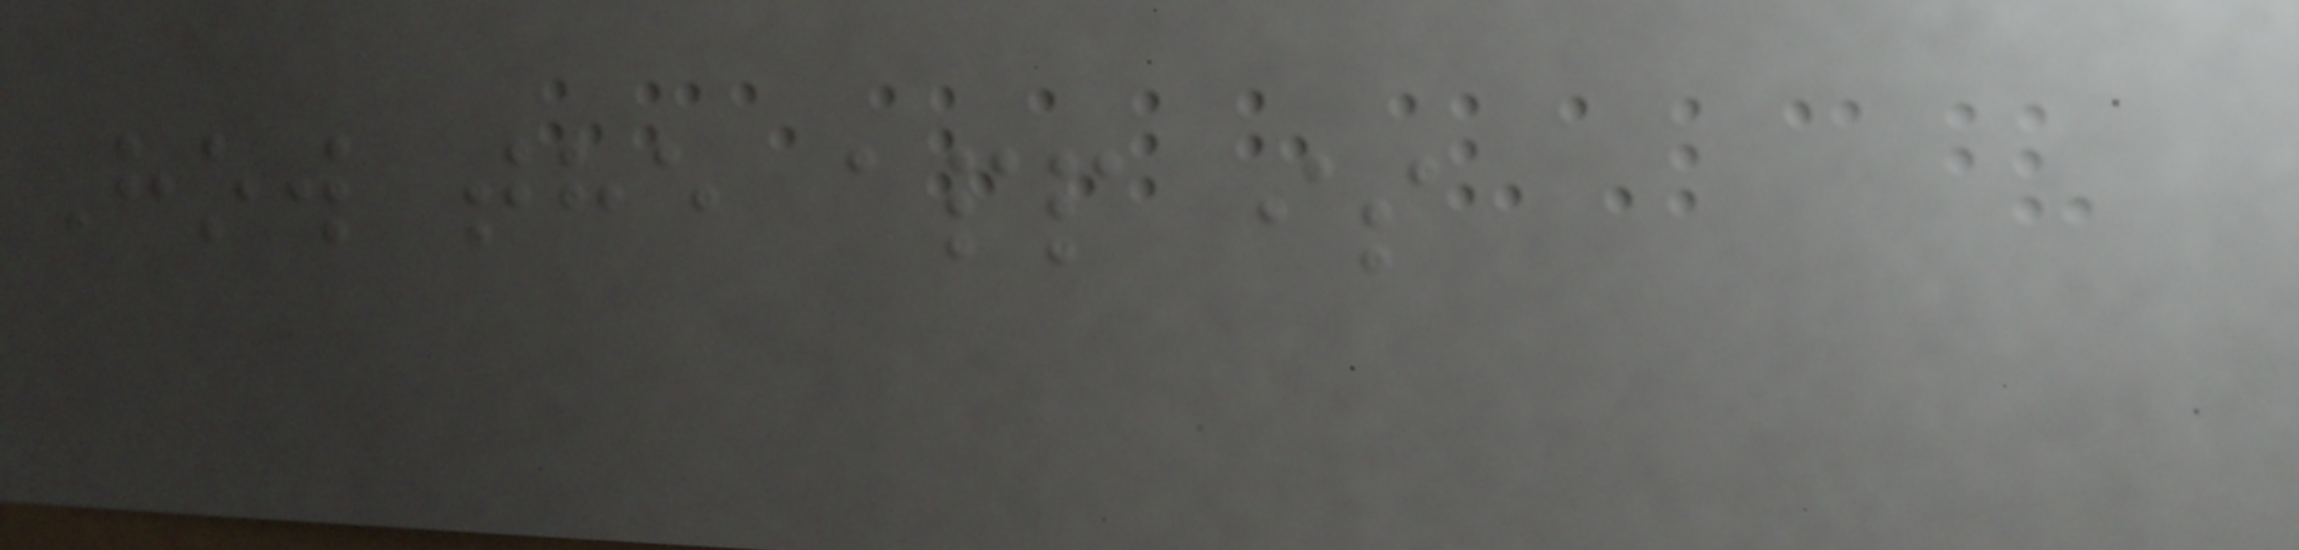How the app is
